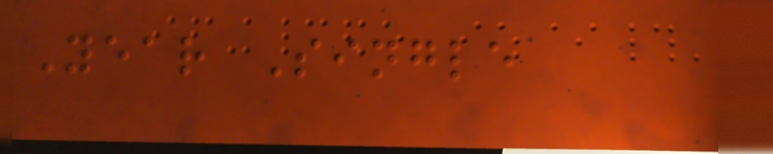Year Single
